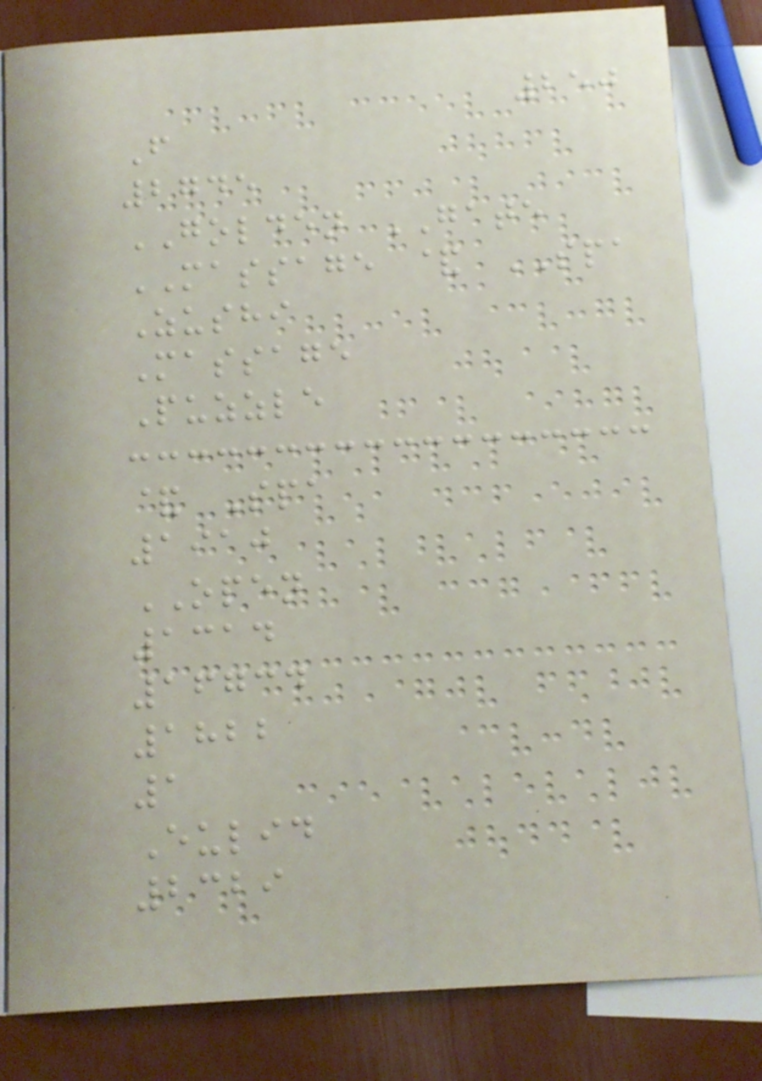250
F
2745
GOLDEN GATE
MASSAGE & SPA
Zushi
Massage
Puzzle
& Spa
1910
OPEN
1314
16734
1822
1
Eulid
2329
